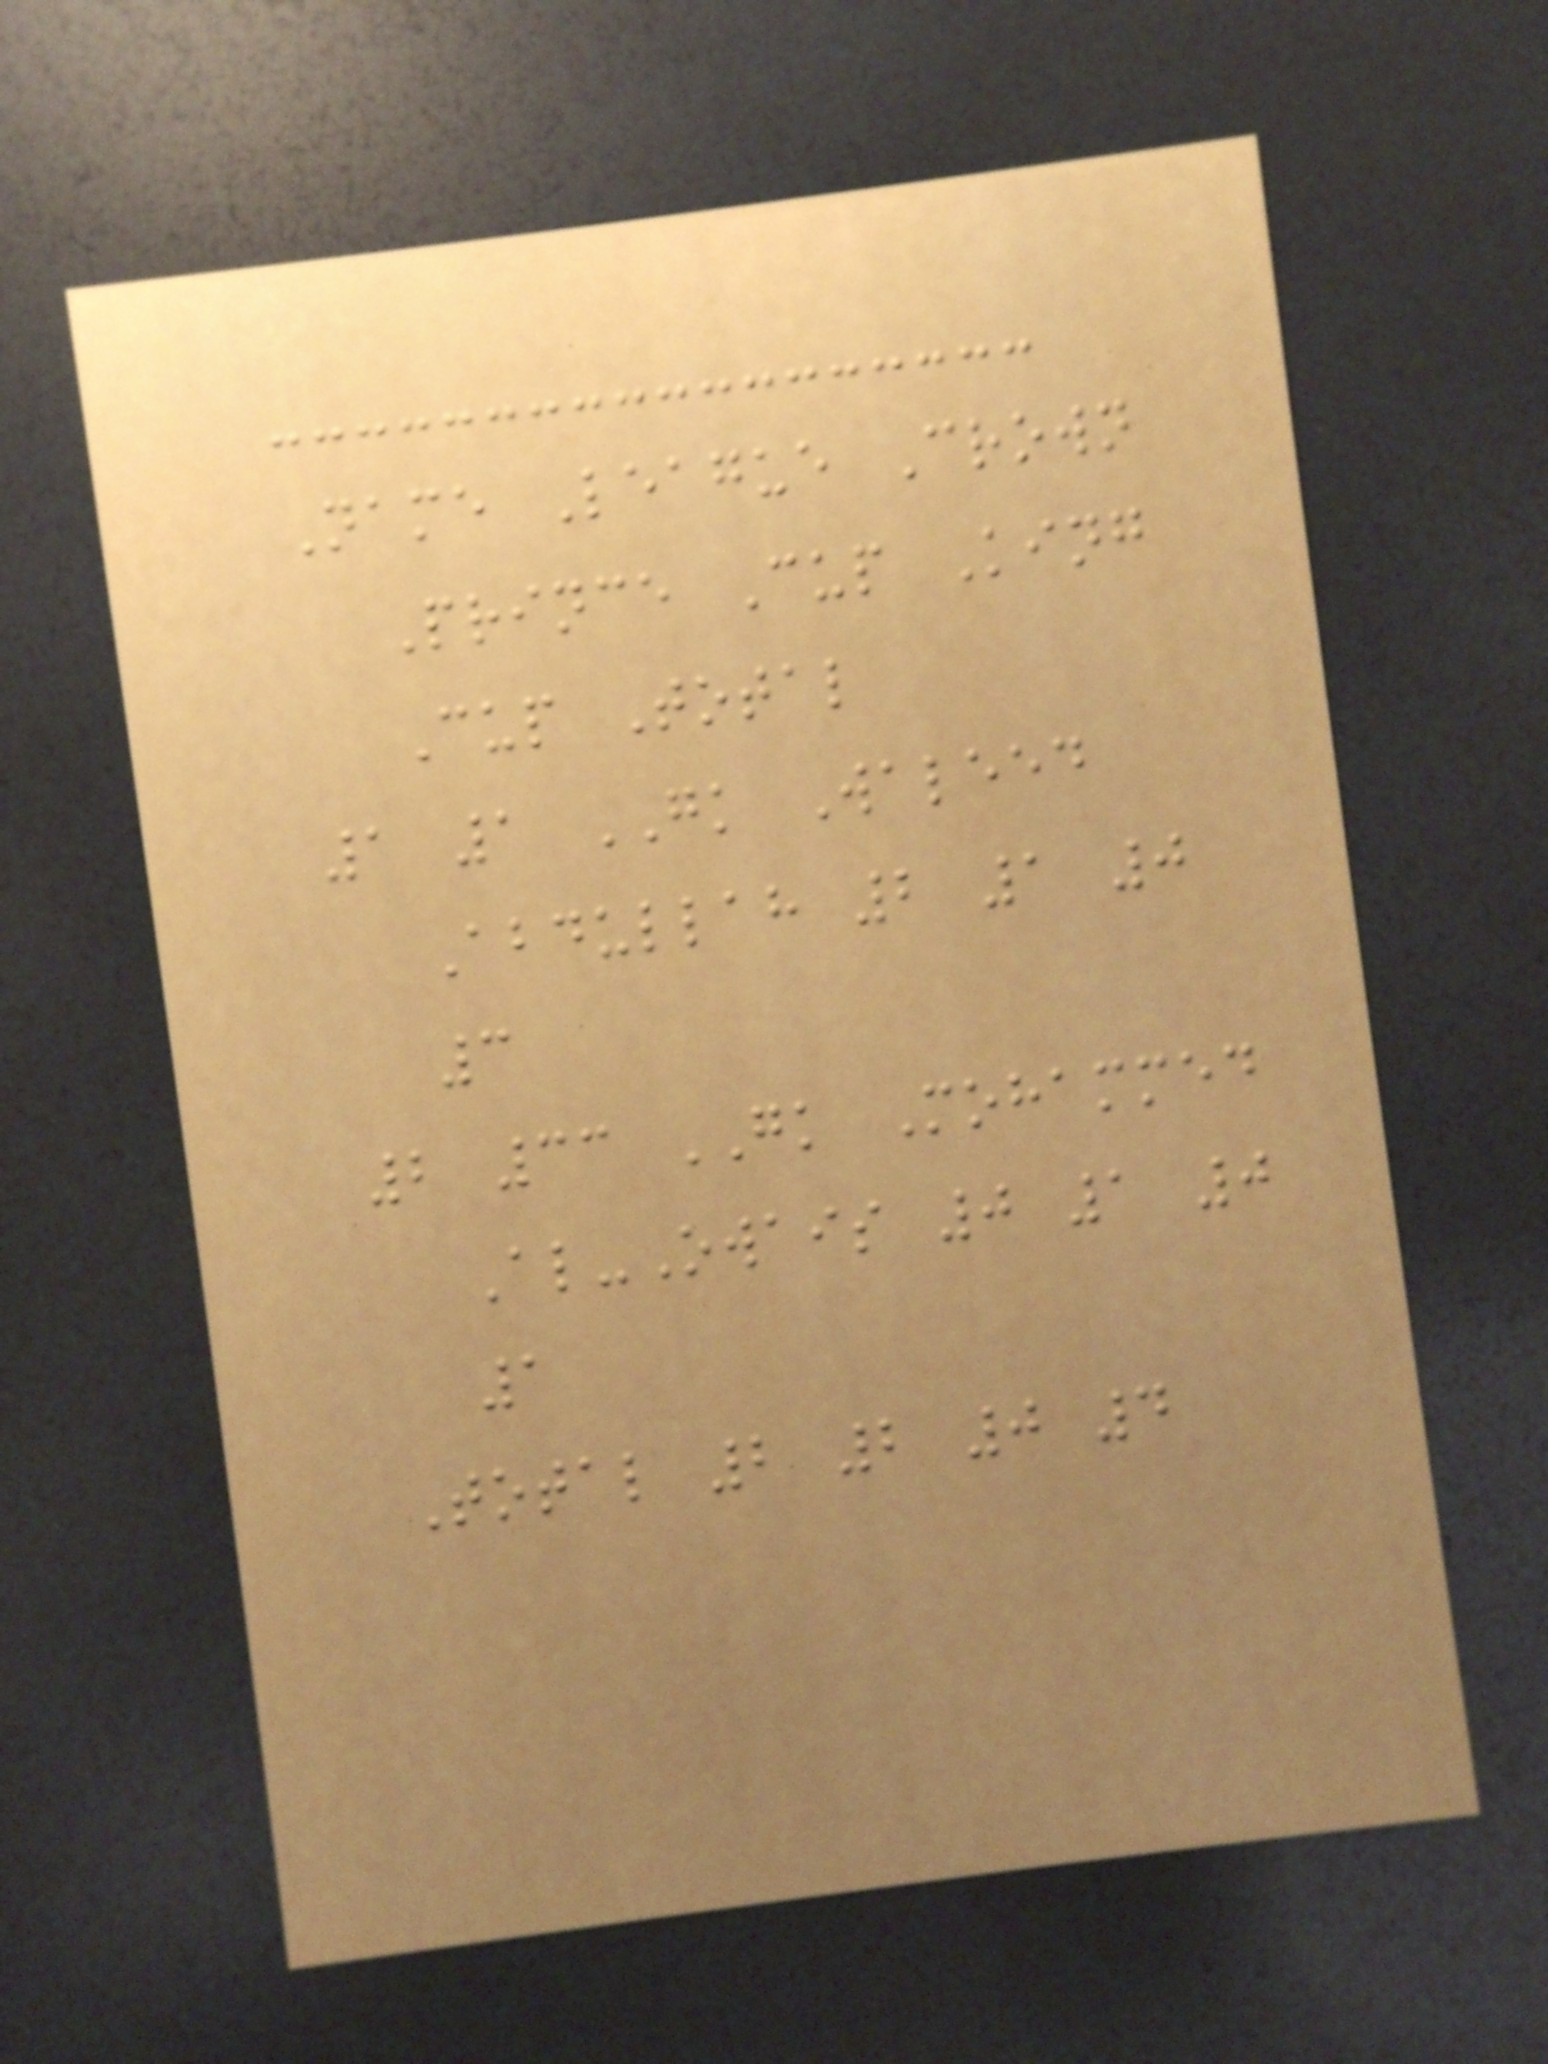Name League Crown
Prince Cup King
Cup Total
1 1 GK Waleed
Abdullah 2 1 0
3
2 33 GK Mohammed
Al-Owais 0 1 0
1
Total 2 2 0 4
